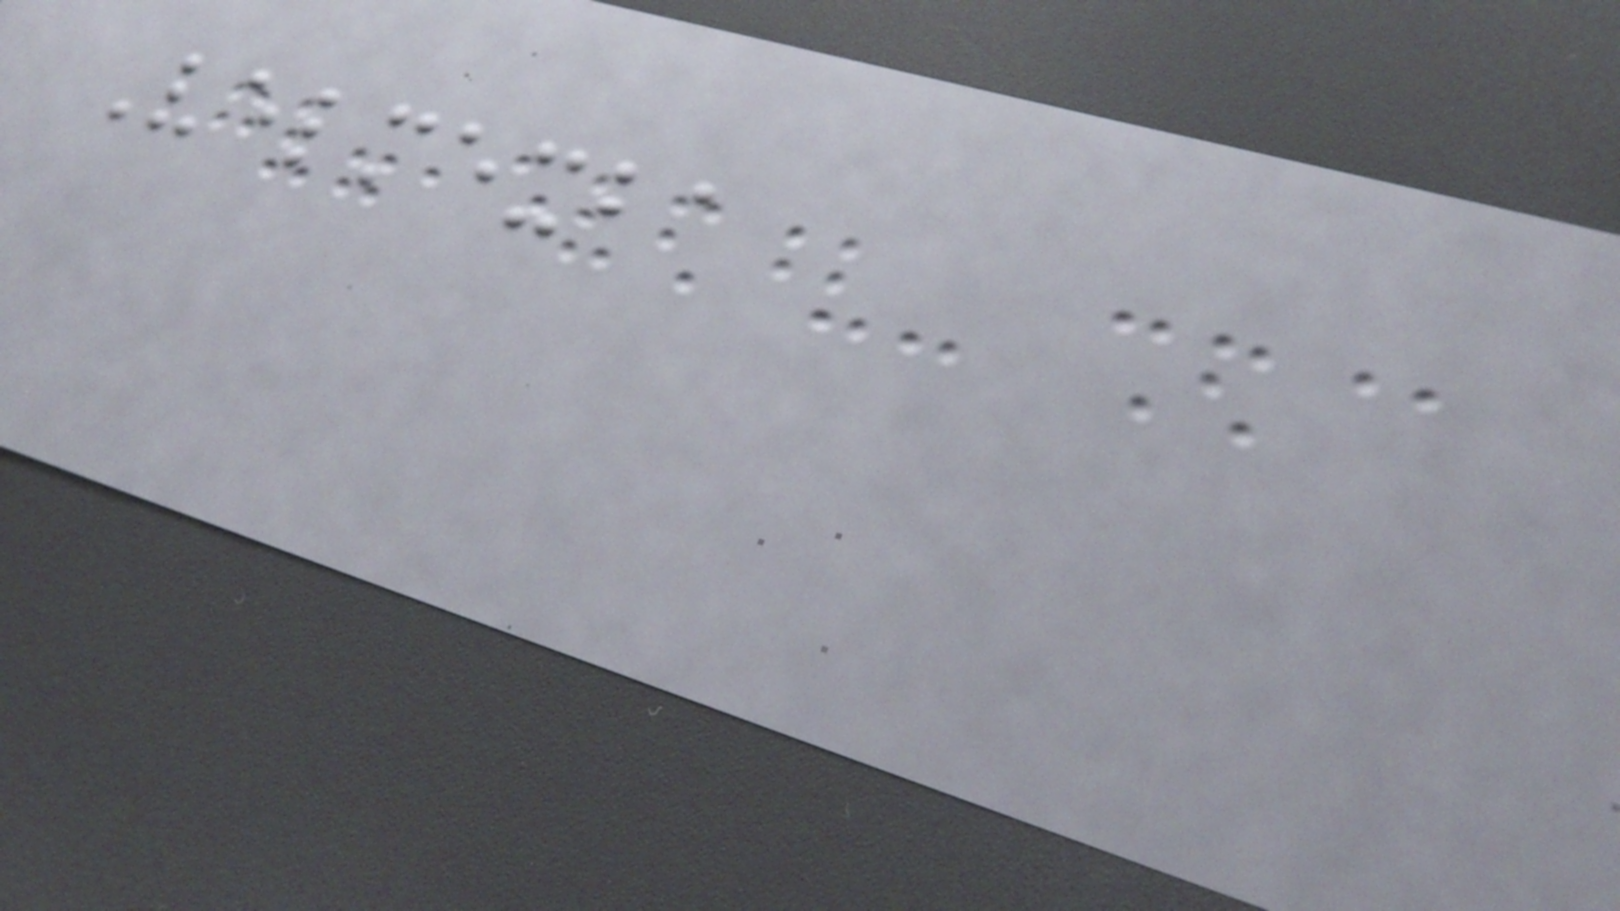Velmexba
